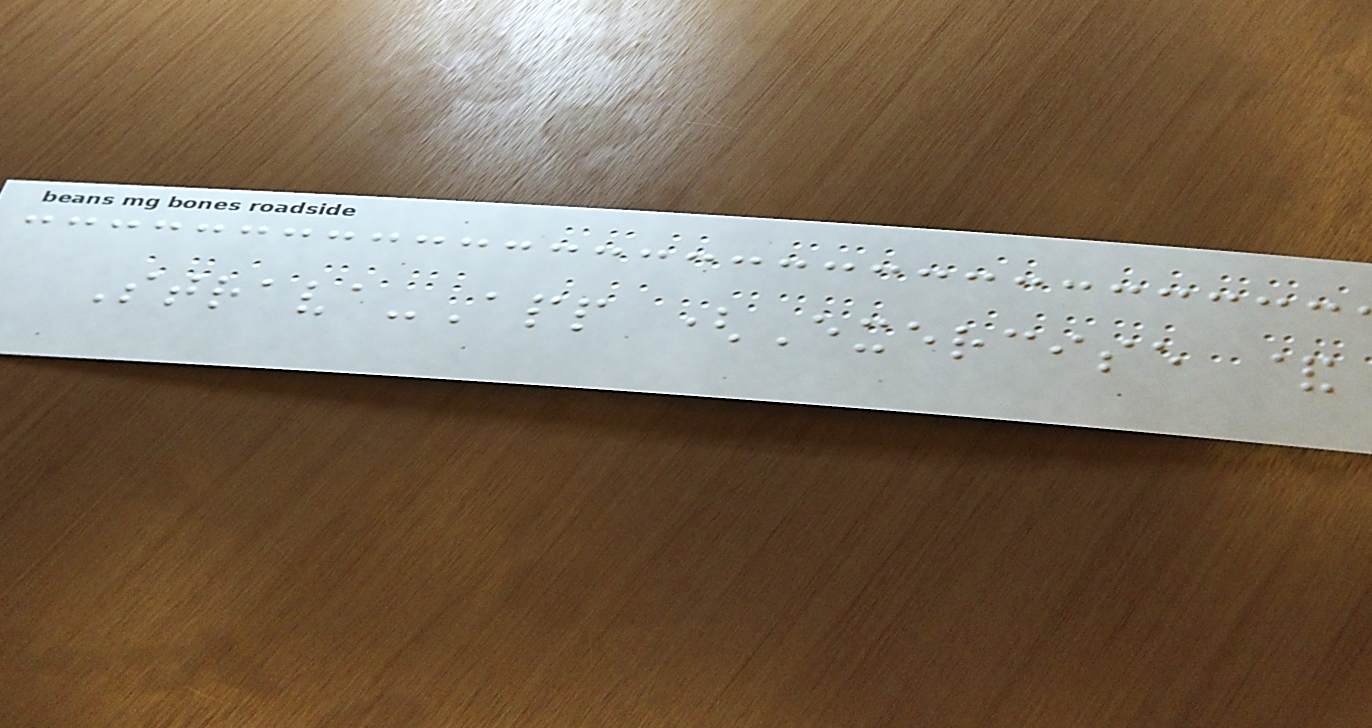Strava-App (Exercise &
